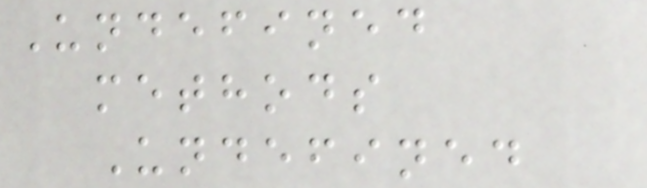Undefined
methods
Undefined
